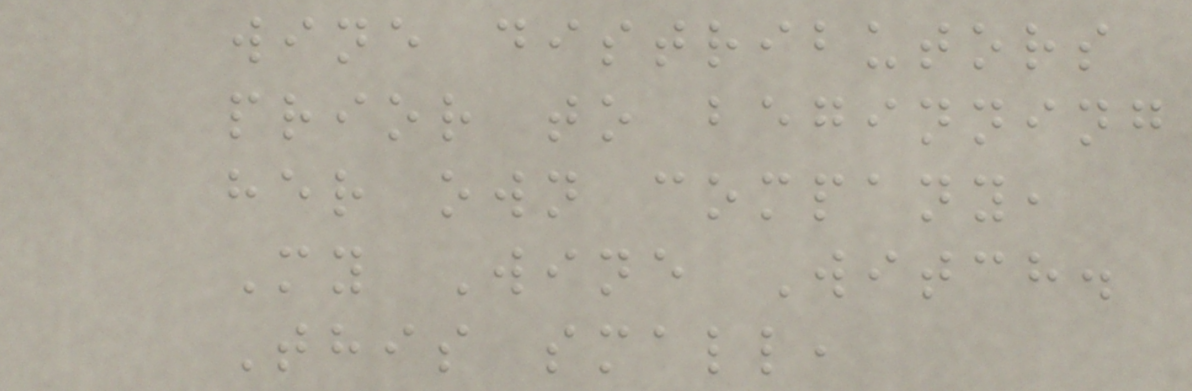wine distributors
prior to beginning
her own company,
My Wine Witch.
This small,
